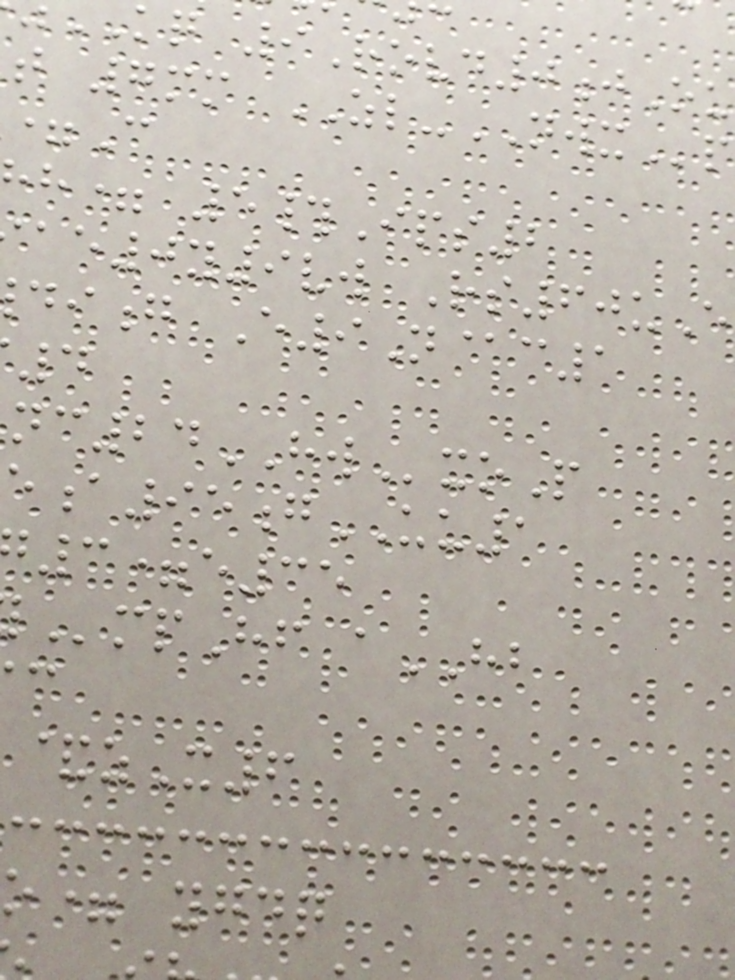kq 9Rovd0jOu
t 7mm ZL-NWXp
=C
h= 5#Ips2
ae0y9vw Rs60uE
g E9N@c1
nc24HWxoP
a95gUU1
3=e35
mpHf aHB
&zX6
= ygdq
